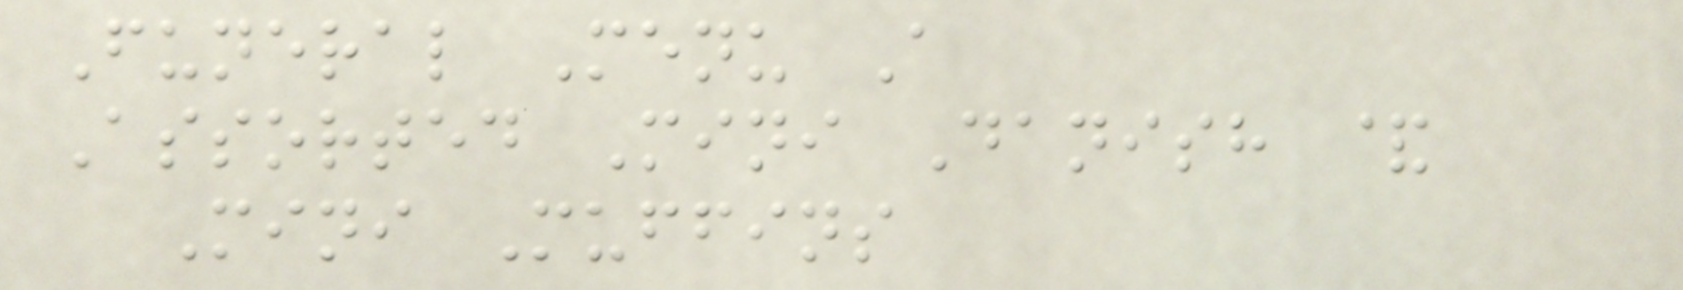Funeral Menu A
Assorted Mini Danish &
Mini Muffins
